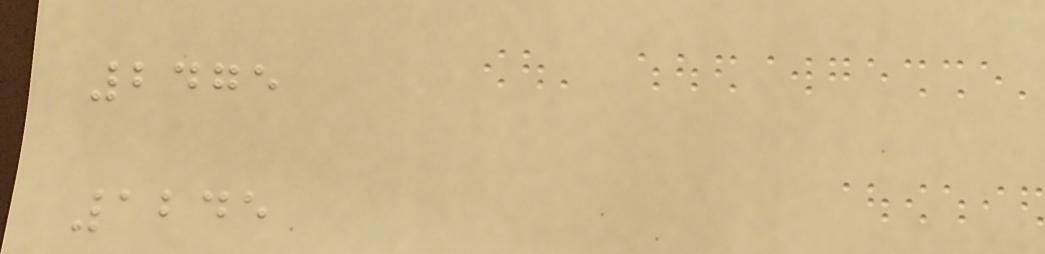2475
1245
